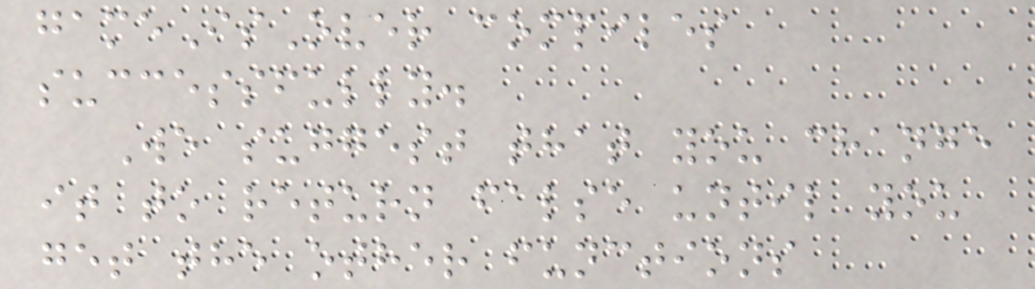gameIsOver compiles
successfully.
We suggest that you change
it to return false until you
get the other functions
